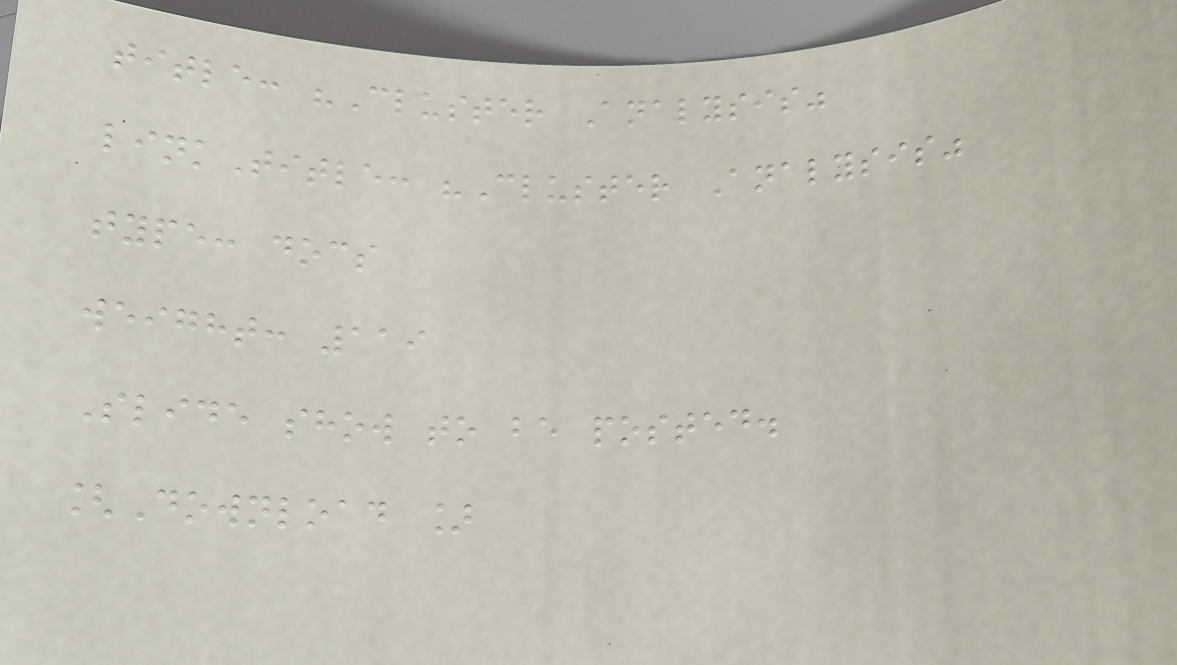title: "Cluster Analysis"
linkTitle: "Cluster Analysis"
type: docs
weight: 119
Slide show to be posted.
[Download ]
